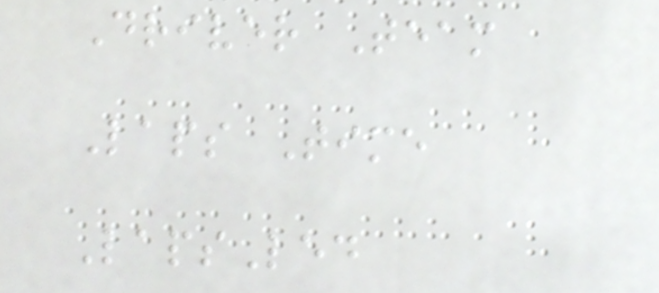Driver Team
Laps Time
LapsLed
